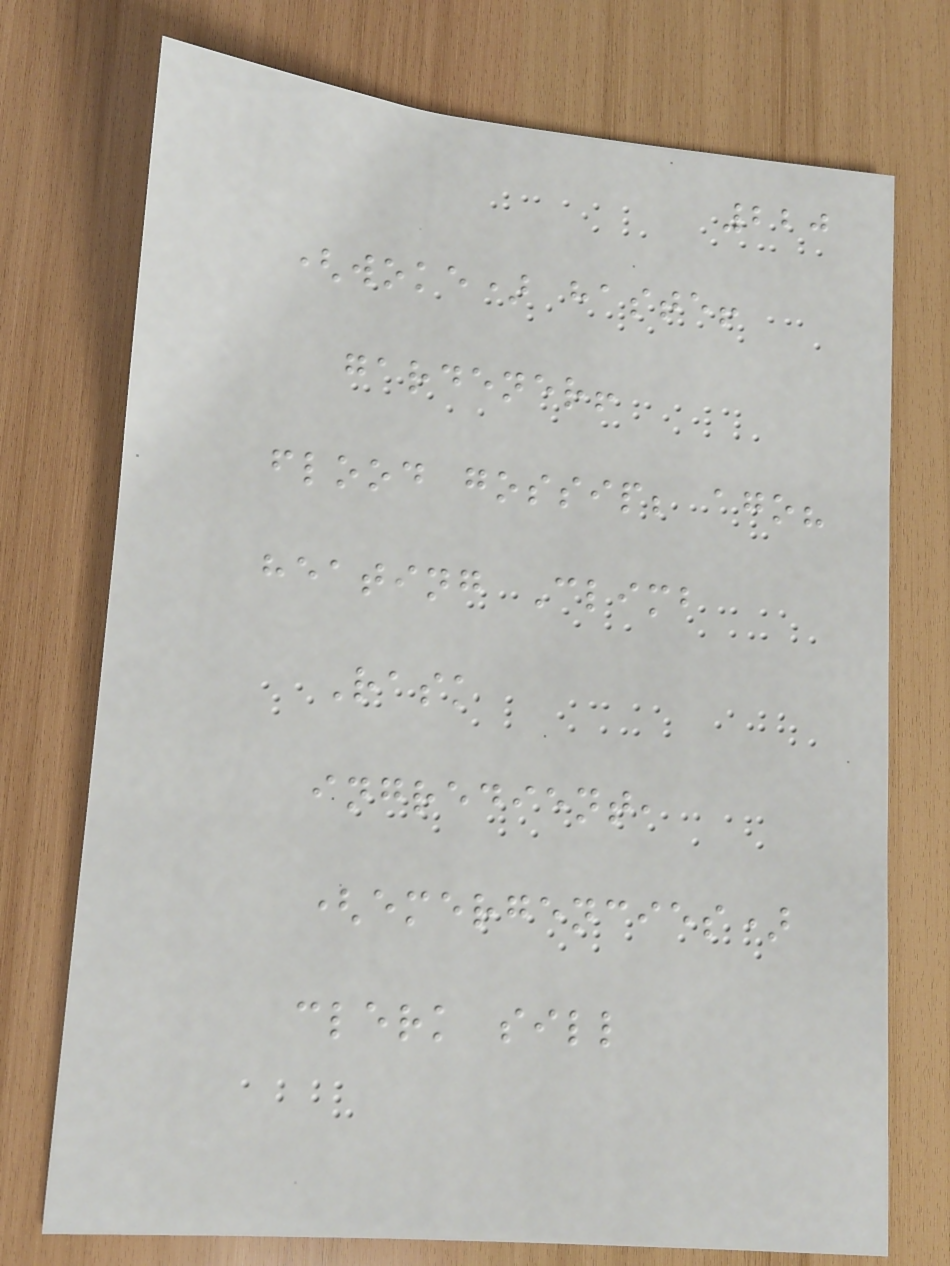220
(woke) haste!
gardener!
flood gossip; ago?
heating Climb
Rask
ingredient,
(emergencies)
clerk sill
